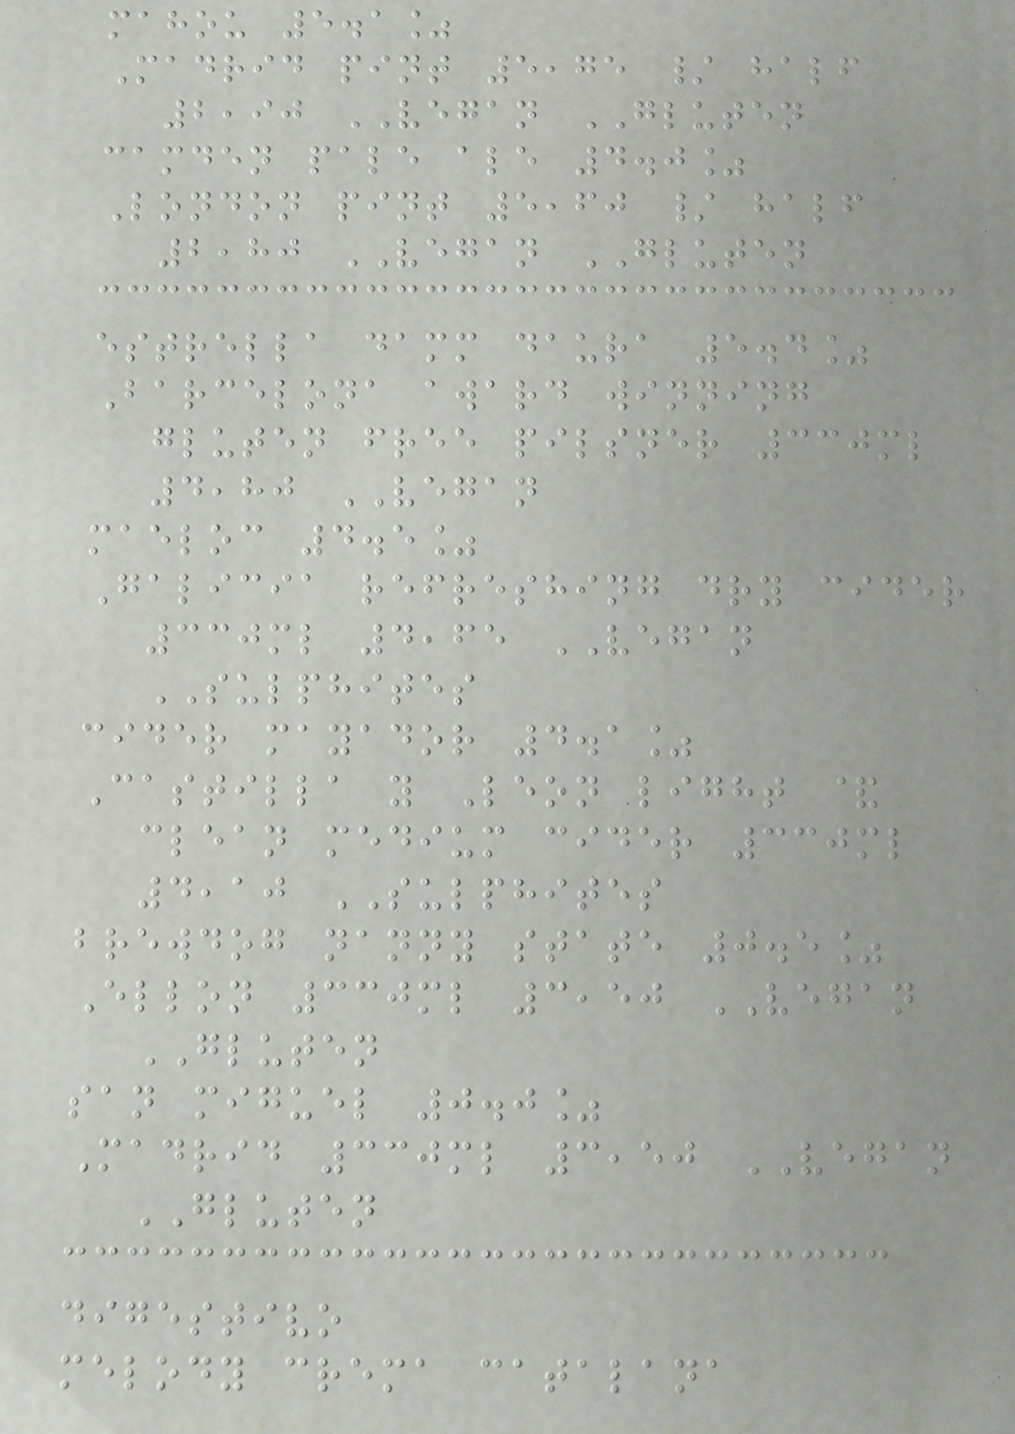mahou 5.1%
Madrid pint 5,75 / half
2,90 VEGAN GLUTEN
camden pale ale 4.0%
London pint 5,60 / half
2,80 VEGAN GLUTEN
estrella damm daura 5.4%
Barcelona award winning
gluten free pilsner 330ml
4,80 VEGAN
maeloc 4.5%
Galicia refreshing dry cider
330ml 4,65 VEGAN
SULPHITES
cider mayador 4.1%
Castilla y Leon light &
clean medium cider 330ml
4,10 SULPHITES
brewdog nanny state 0.5%
Ellon 330ml 3,50 VEGAN
GLUTEN
san miguel 0.0%
Madrid 330ml 3,50 VEGAN
GLUTEN
digestivo
melody crema catalana
